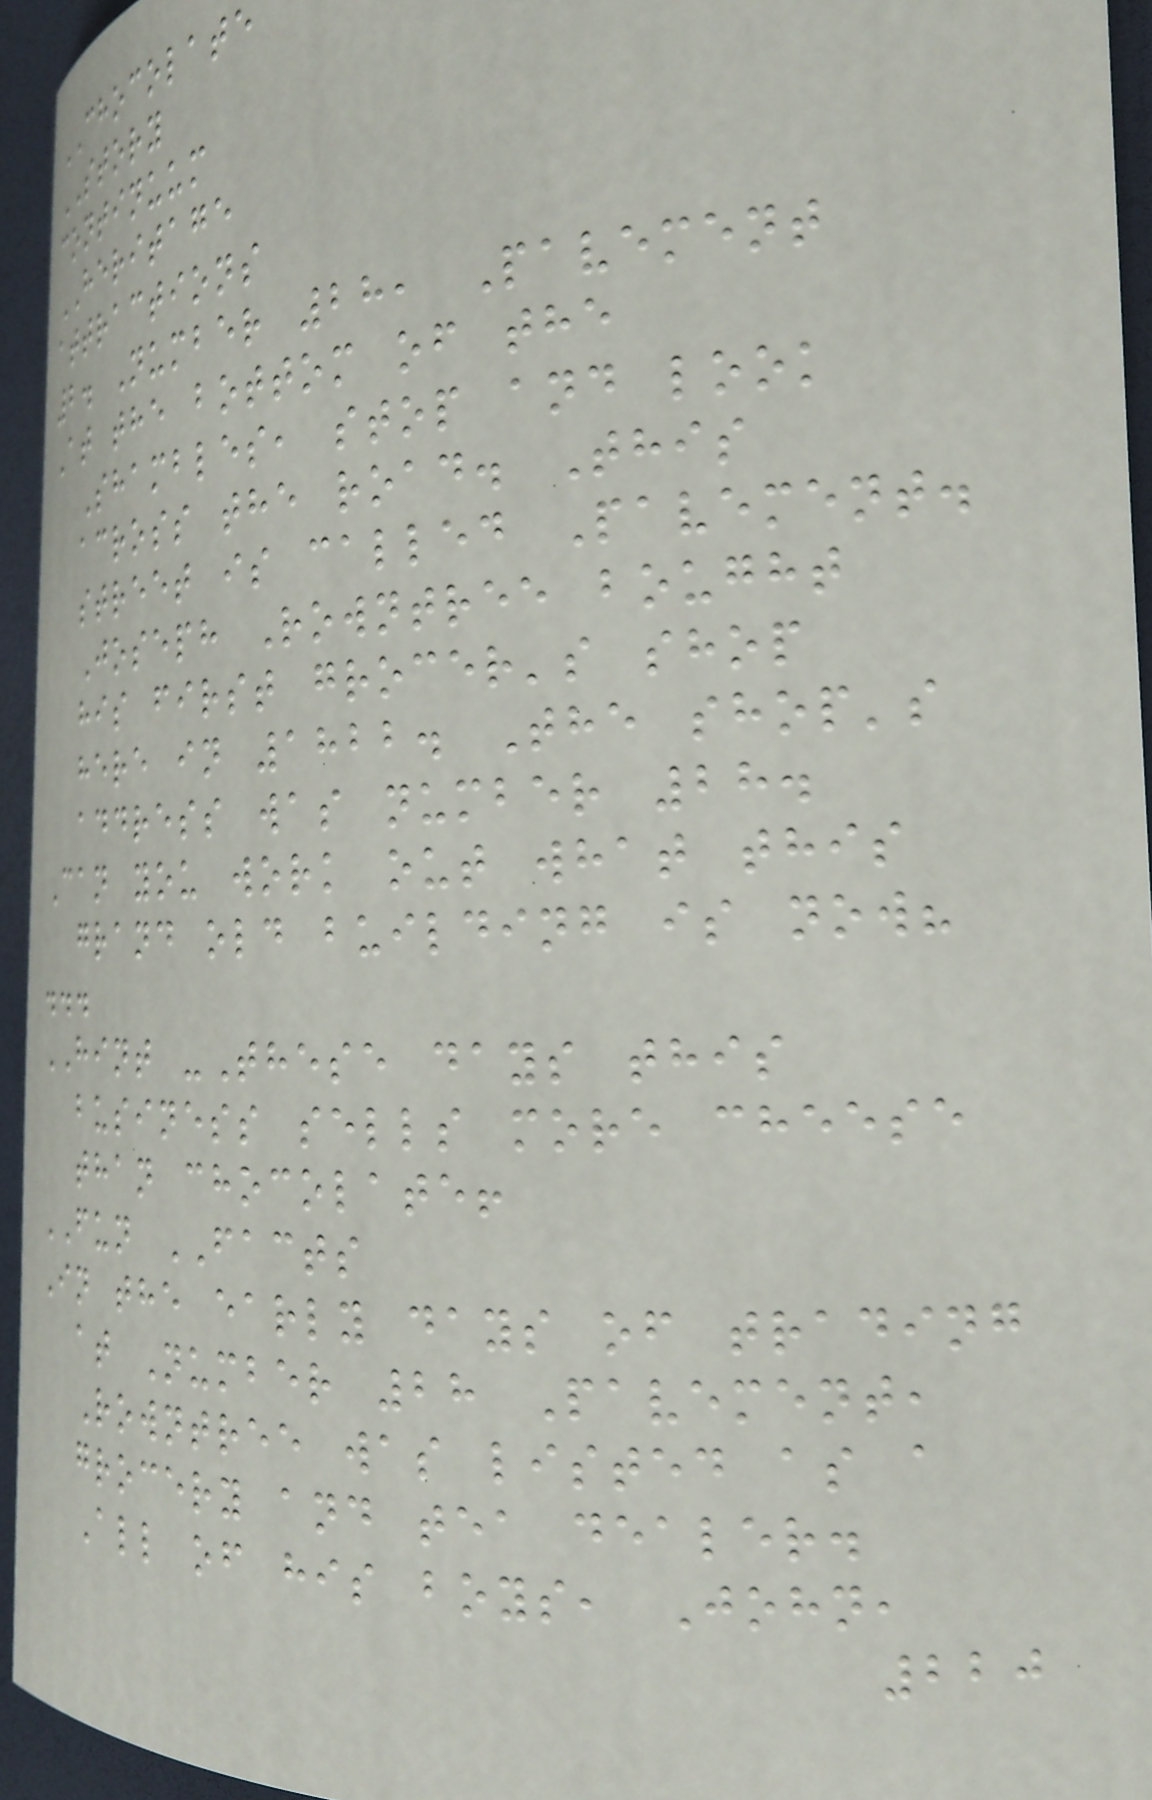CHOCOLATE
STORY
continuum
HERITAGE
attractions
2. Number 28, Pavement
At the bottom of the
Shambles, stop and look
across the road. This
street is called Pavement.
Joseph Rowntree bought
his first grocer's shop
here in 1822. The shop's
address was number 28.
Can you work out what this
grand old building is now?
...
HINT -These days this
business sells more cheese
than chocolate!
FUN FACTS
In the early days of trading
at Number 28 Pavement,
Rowntree was listed as a
grocery and tea dealer.
All of his boys, John,
220
